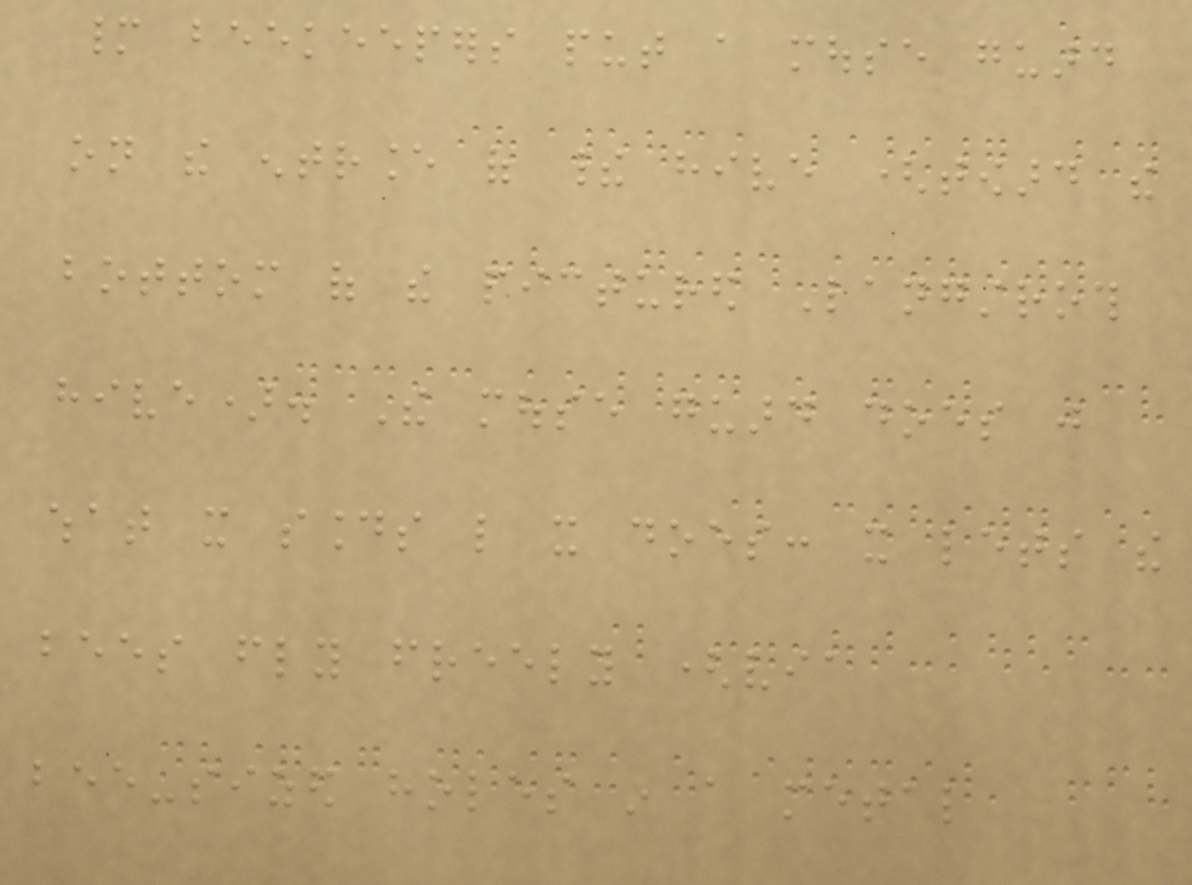many beekeepers put a mouse guard
on the entrance of their hive (toward the
bottom of the pictured Langstroth
hive). The mouse guard does just
what it sounds like it does: it lets the
bees fly freely (via
bee-sized holes in a metal
